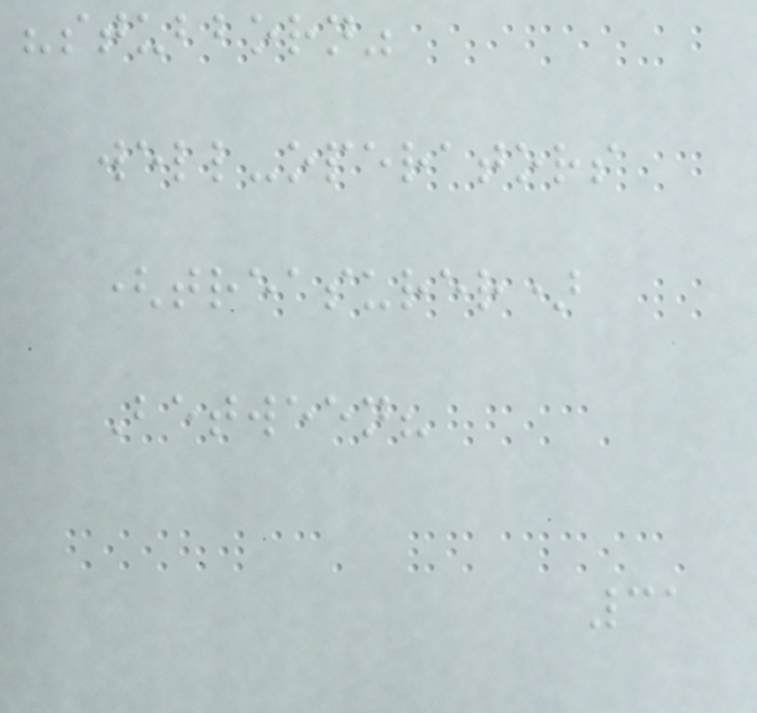"stubborn"
well-operators
(treasurer)
Between?
31
